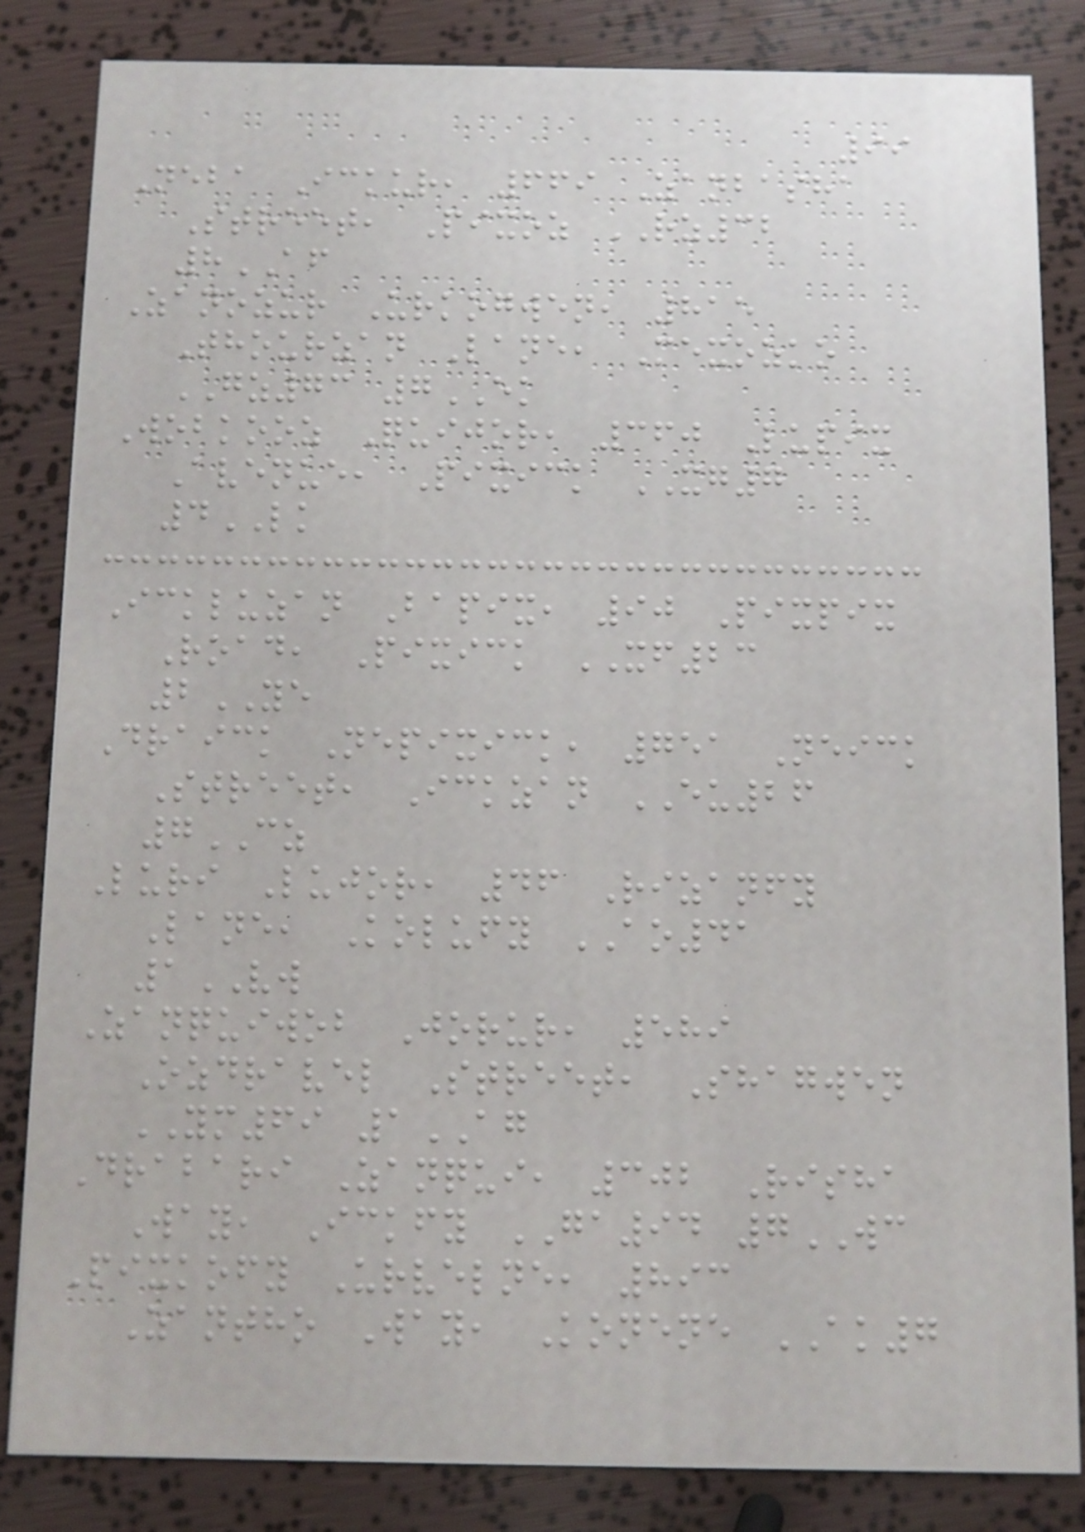99
Neba Ickur, 669 Zanbasha
Street, Pixoz RZ32
8AF
Zanozur Urkogwen, 815
Thourzan Lane, Mexozko
GZ73 7EK
Wobkooz Quijor, 360 Lupix
Avenue, Pixick XG7
4LK
Ickluzan Bapix, 90 Pixpix
Road, Pixick XF23
2YE
Draick Nepixick, 751 Neick
Street, Ickzan EU26
7CZ
Luri Lujor, 46 Rizanfy
Lane, Kolufy AO41
1VW
Zanquiwob Jorur, 589
Ozdravel Street, Shagwen
YM69 1AG
Drabari Zanqui, 302 Risha
Way, Ickfy GA94 7WC
Pixkofy Urvelne, 893
Zantho Way, Konene AK7
